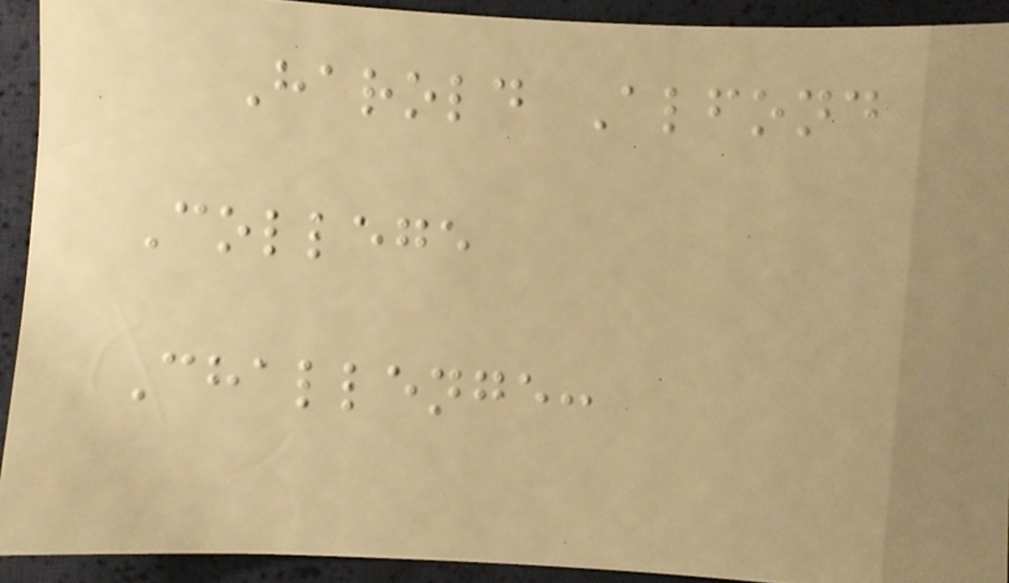Harold Alfond
College
Challenge:
